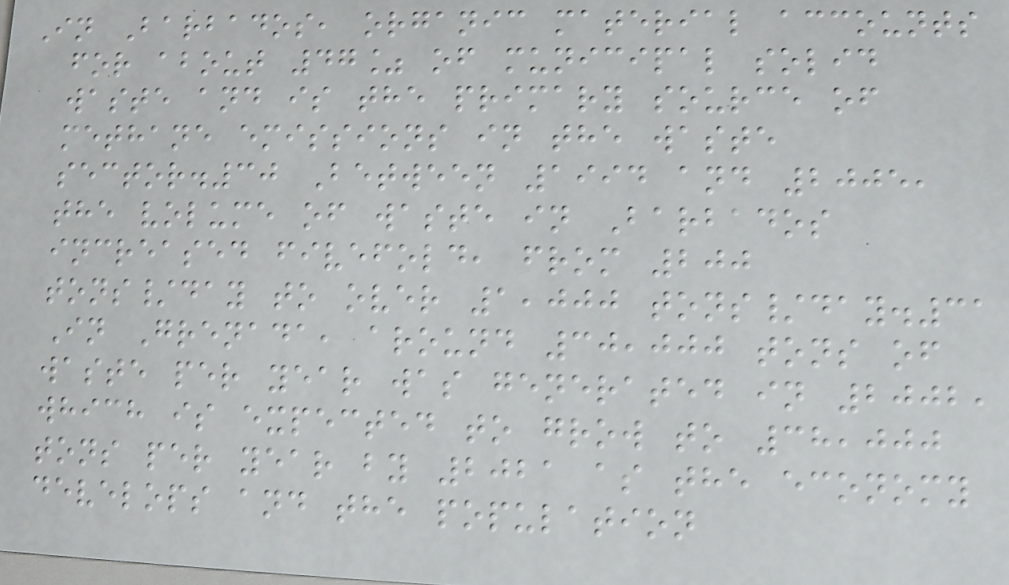In Barbados, organic material accounts
for about 47% of municipal solid
waste and is the primary source of
methane emissions in the waste
sector.30 Between 1994 and 2005,
the volume of waste in Barbados
increased fivefold, from 200
tons/day to over 1,000 tons/day.31
In Grenada, around 30,000 tons of
waste per year was generated in 2002,
which is expected to grow to 38,000
tons per year by 2021 as the economy
develops and the population
